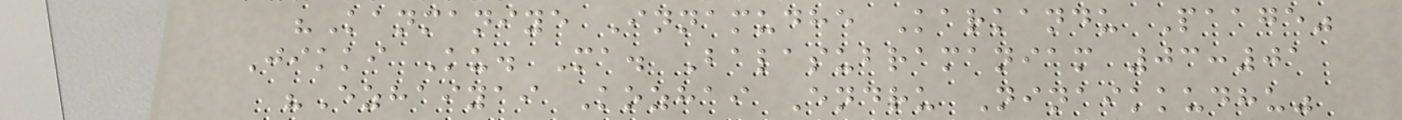"Kanmaniye Innamudhe Karkandu Paage"
Jikki Ku. Ma. Balasubramaniam 03:01
"Ezhaiyai Kozhai Endru Ninaikkudhu"
